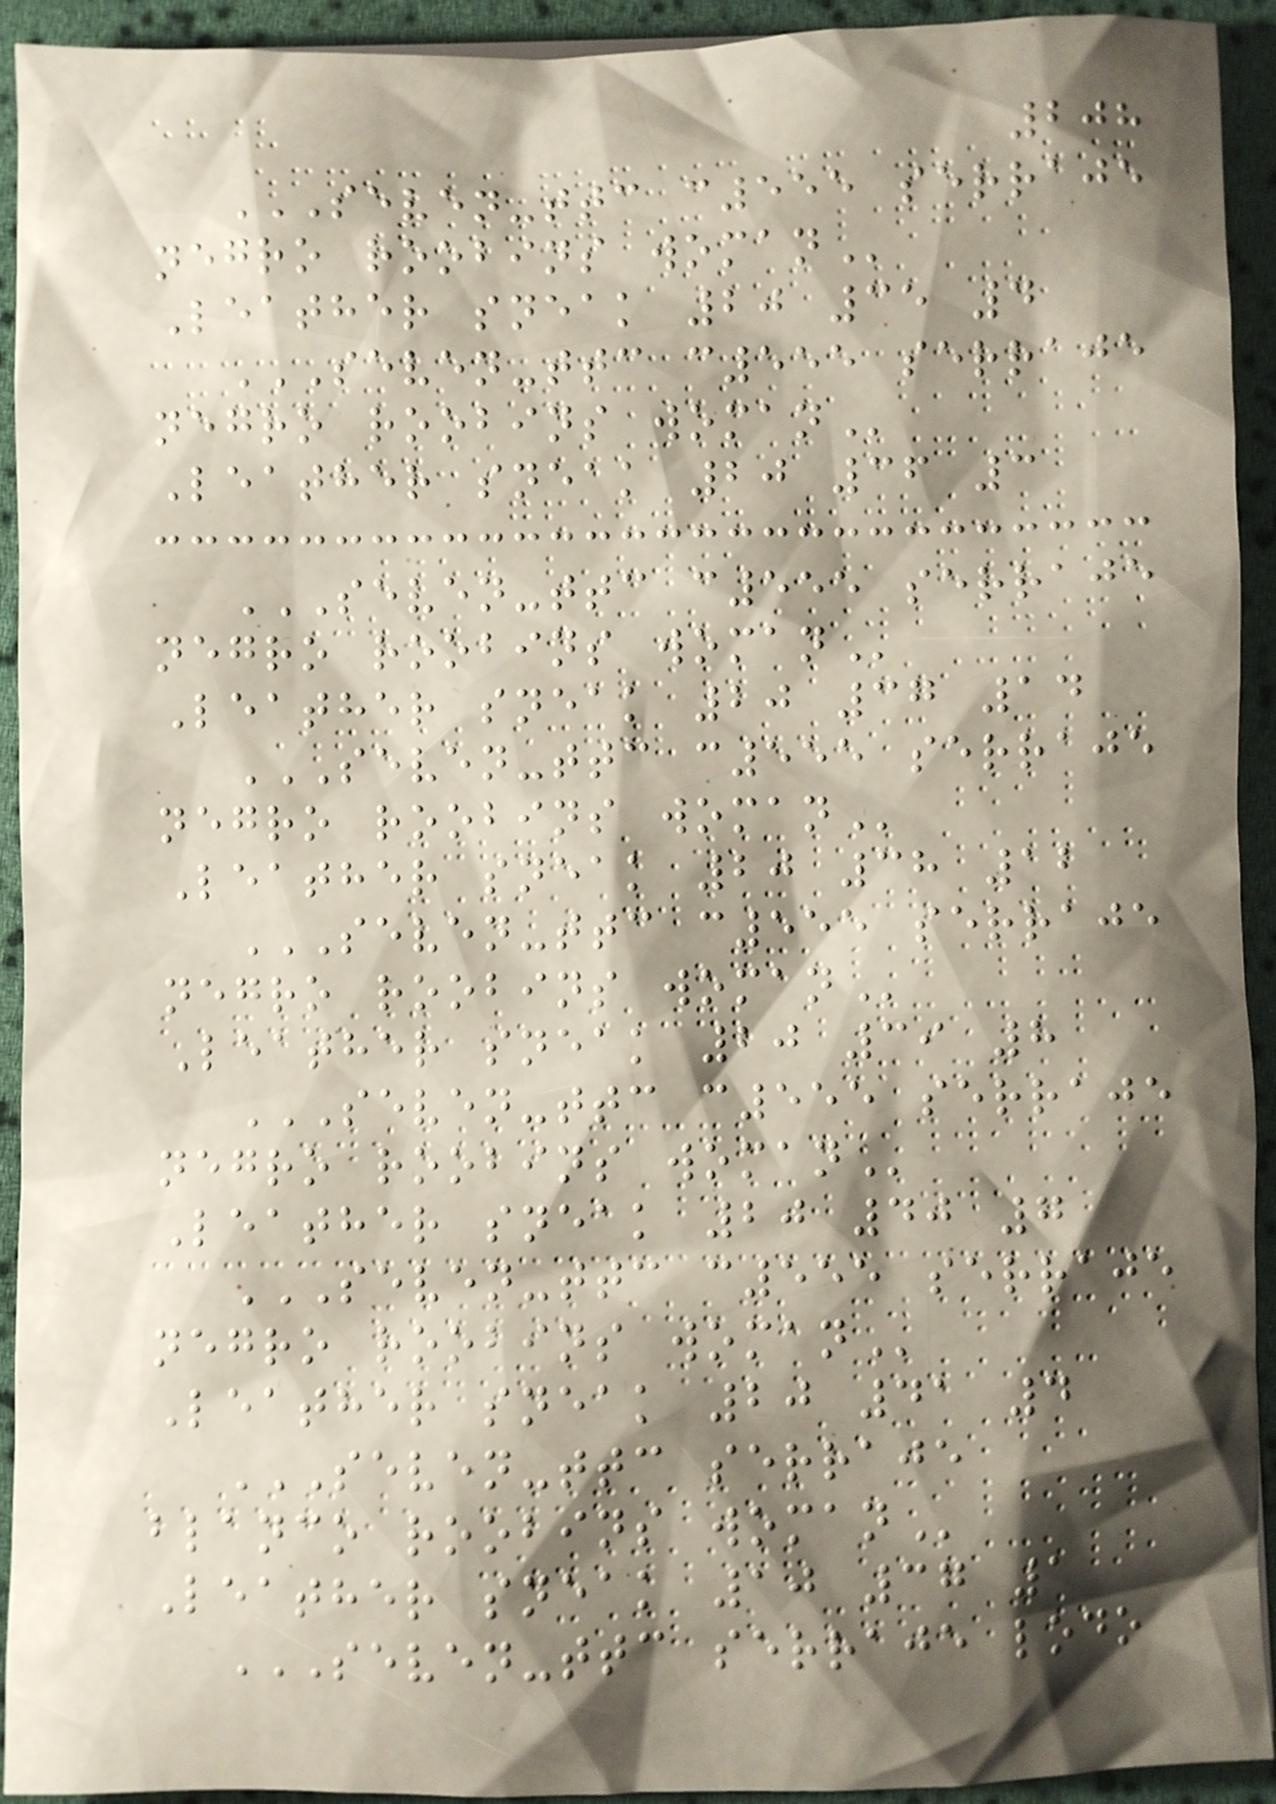208
SEVEN-TTC C555 SERRAJE
NEGRO ROOBINS WOMAN
Leather sneak 20 35 4
SEVEN-TTC C555 SERRAJE
NEGRO ROOBINS WOMAN
Leather sneak 20 36 3
SEVEN-TTC C555 SERRAJE
NEGRO ROOBINS WOMAN
Leather sneak 20 37 14
SEVEN-TTC C555 SERRAJE
NEGRO ROOBINS WOMAN
Leather sneak 20 38 12
SEVEN-TTC C555 SERRAJE
NEGRO ROOBINS WOMAN
Leather sneak 20 39 8
SEVEN-TTC C555 SERRAJE
NEGRO ROOBINS WOMAN
Leather sneak 20 40 7
SEVEN-TTC C555 SERRAJE
NEGRO ROOBINS WOMAN
Leather sneak 20 41 4
SEVEN-TTC SERRAJE
BLANCO ROOBINS WOMAN
Leather sneak 10 37 1
SEVEN-TTC SERRAJE LODO
